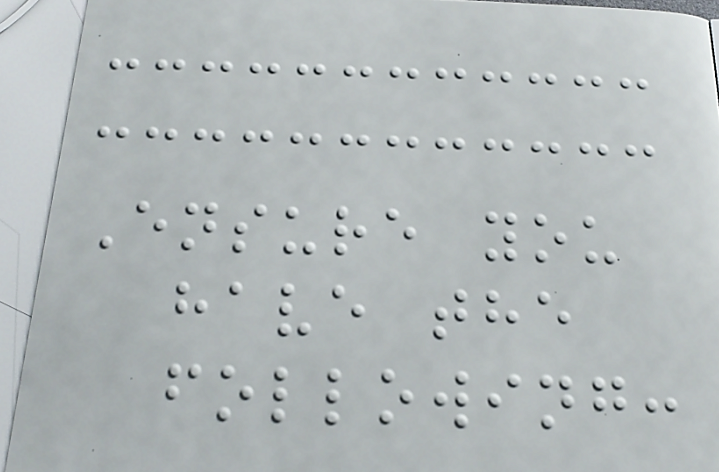Ensure you
have the
following:
